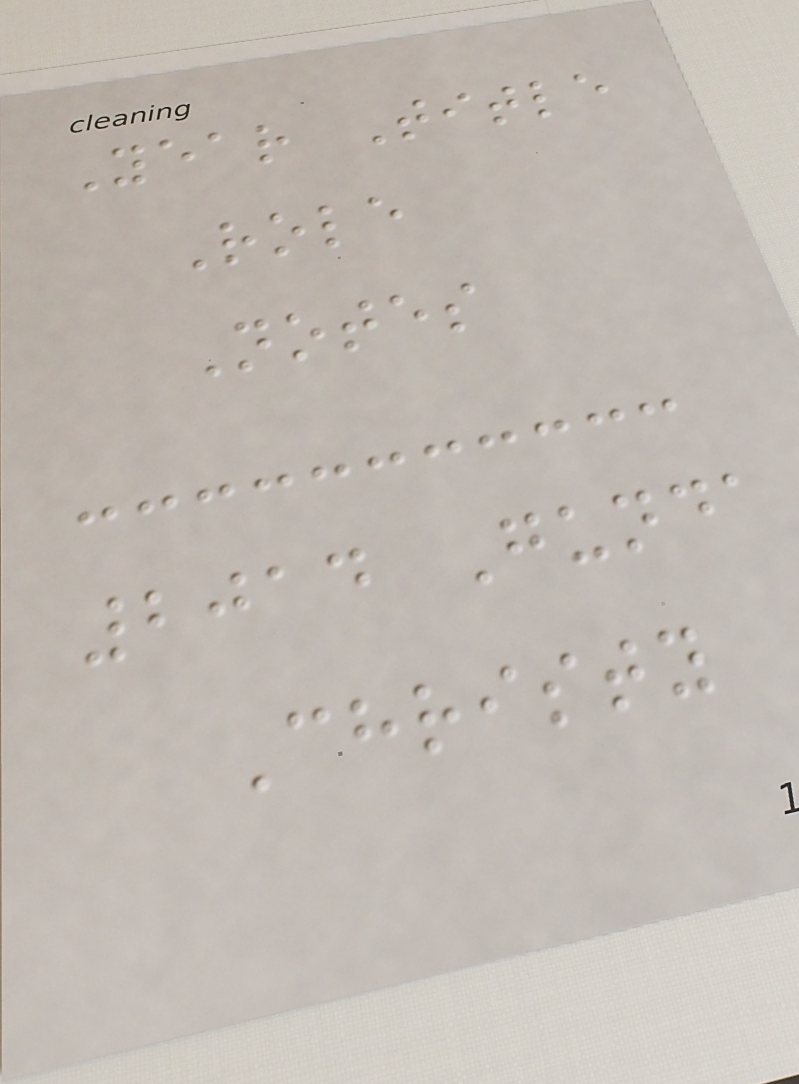Year Title
Role
Notes
2014 Gunda
Christy
